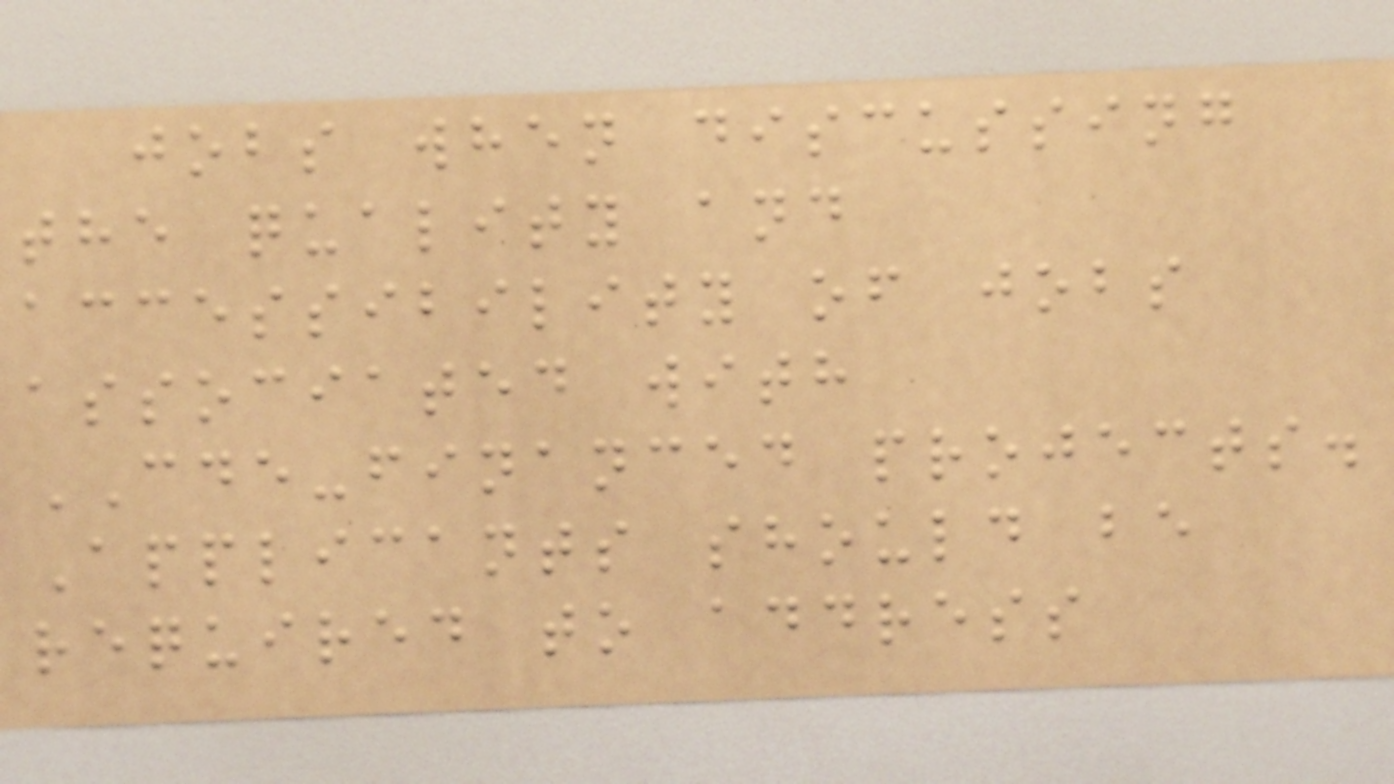jobs when discussing
the quality and
accessibility of jobs
associated with
CDE-financed projects.
Applicants should be
required to address
